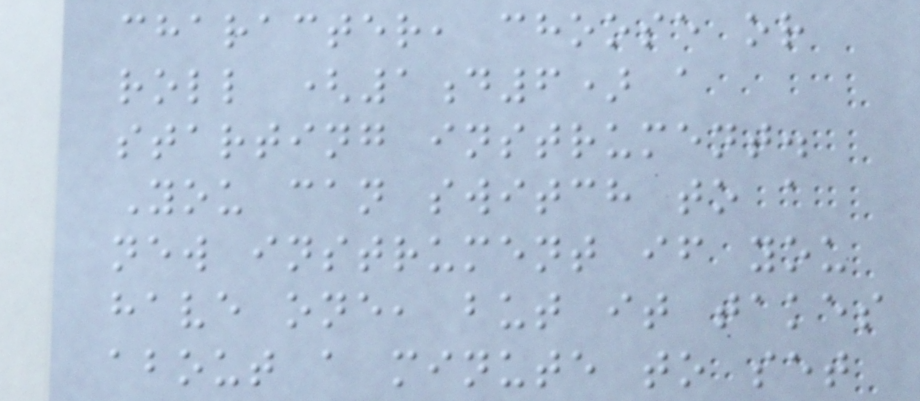character, choose or
roll (1d6) a
starting instrument.
You can switch to a
new instrument if you
have one, but it takes
about a minute to set
